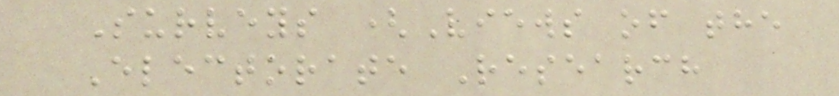Surveys (Views of the
Electorate Research
